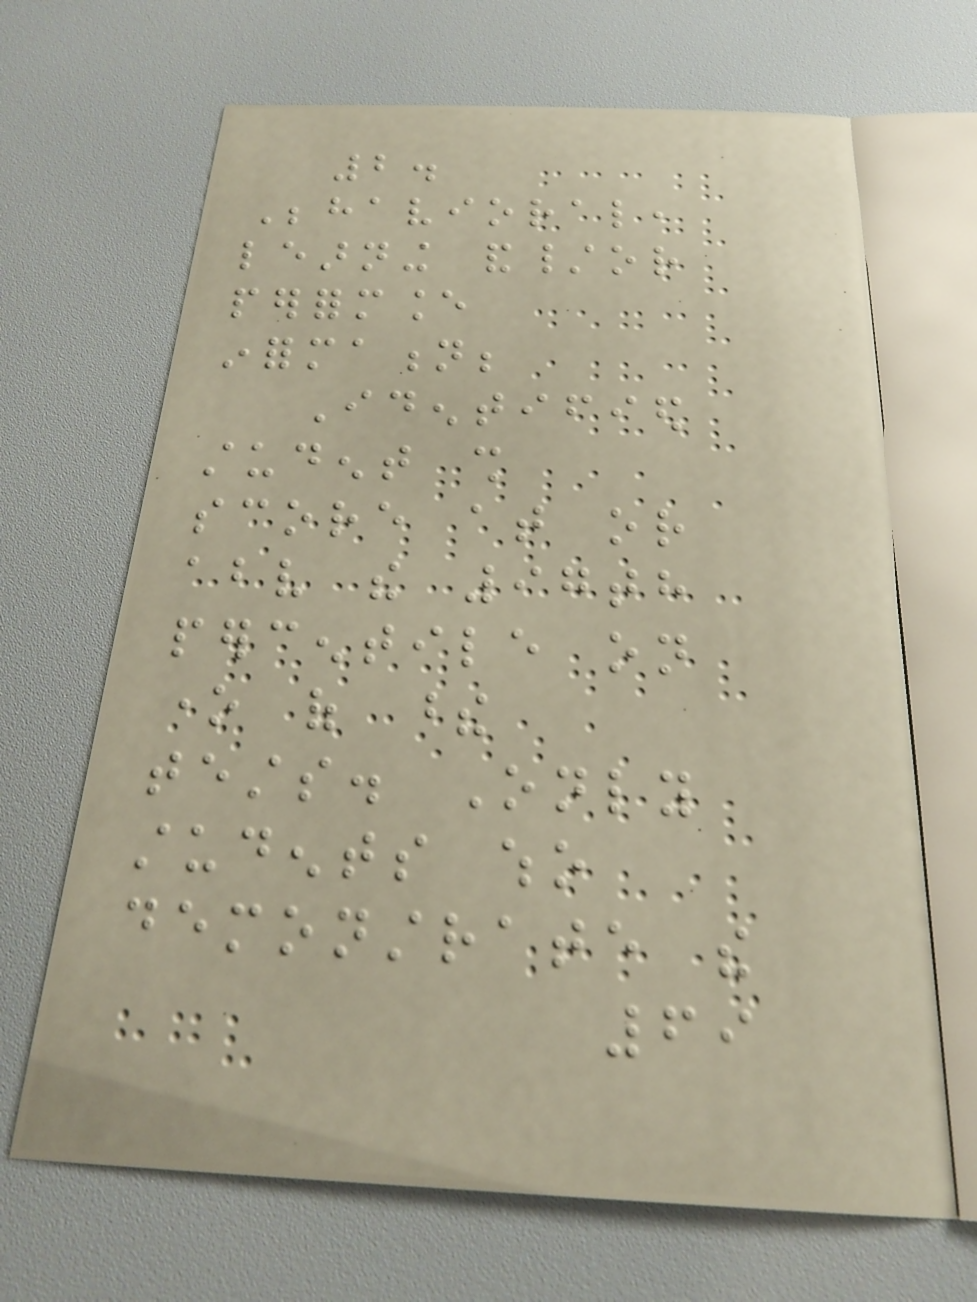2.
Behavioral,
learning and/or
performance
information;
Identified
student shall
score at or
above the 97th
percentile on
one of these
tests. Only
students who
demonstrate the
69
